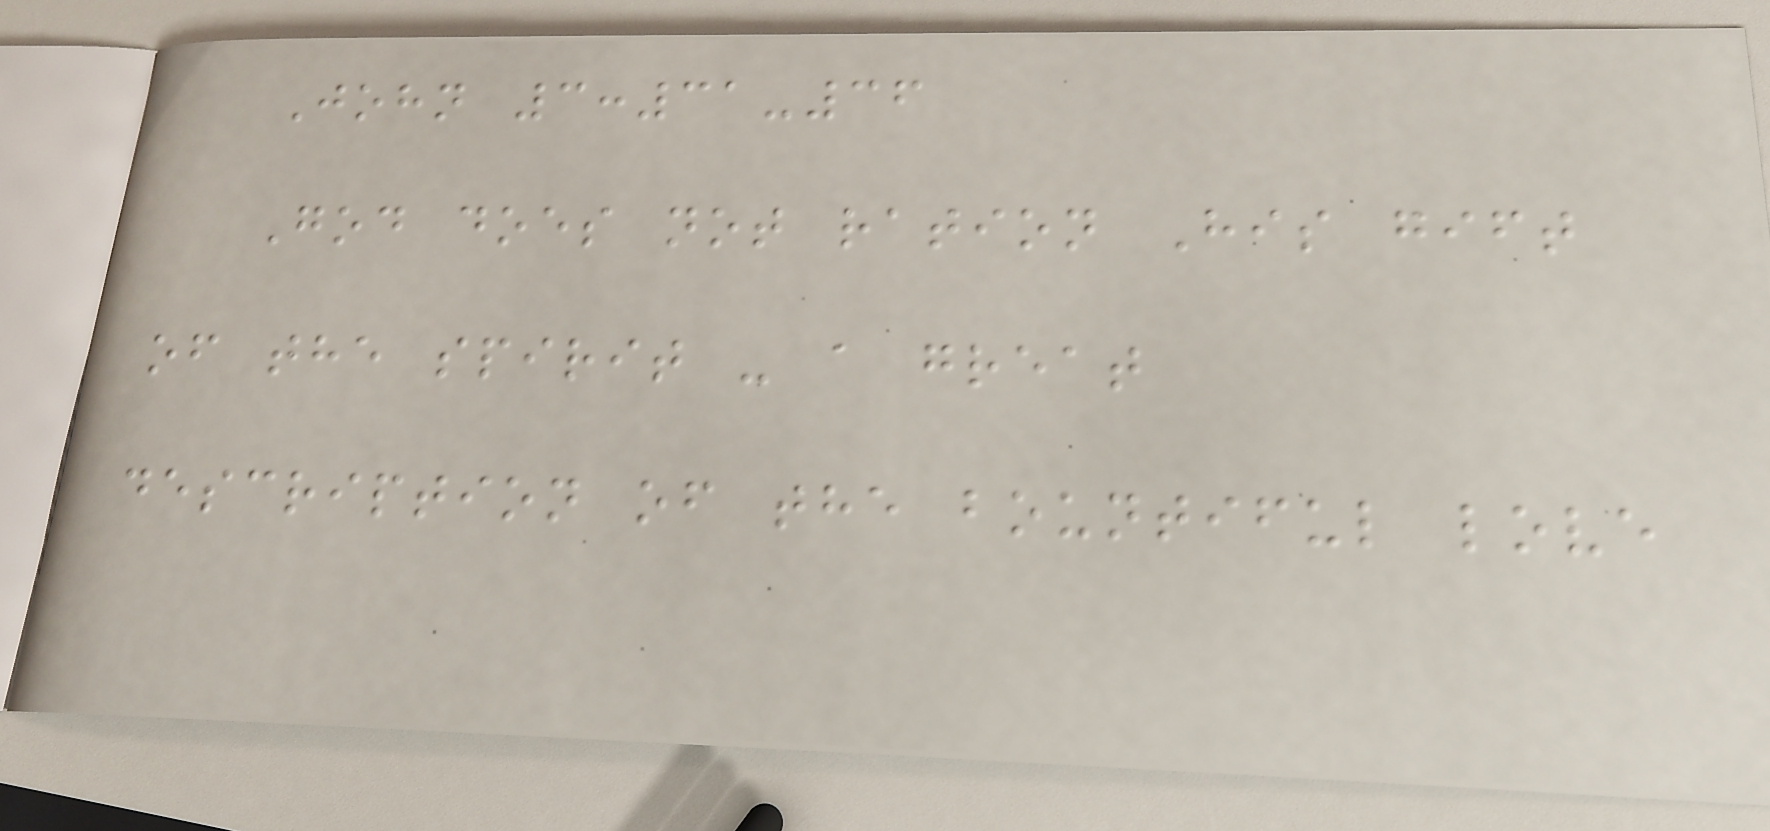John 3:31-36
God does not ration His gift
of the spirit - a great
description of the bountiful love
